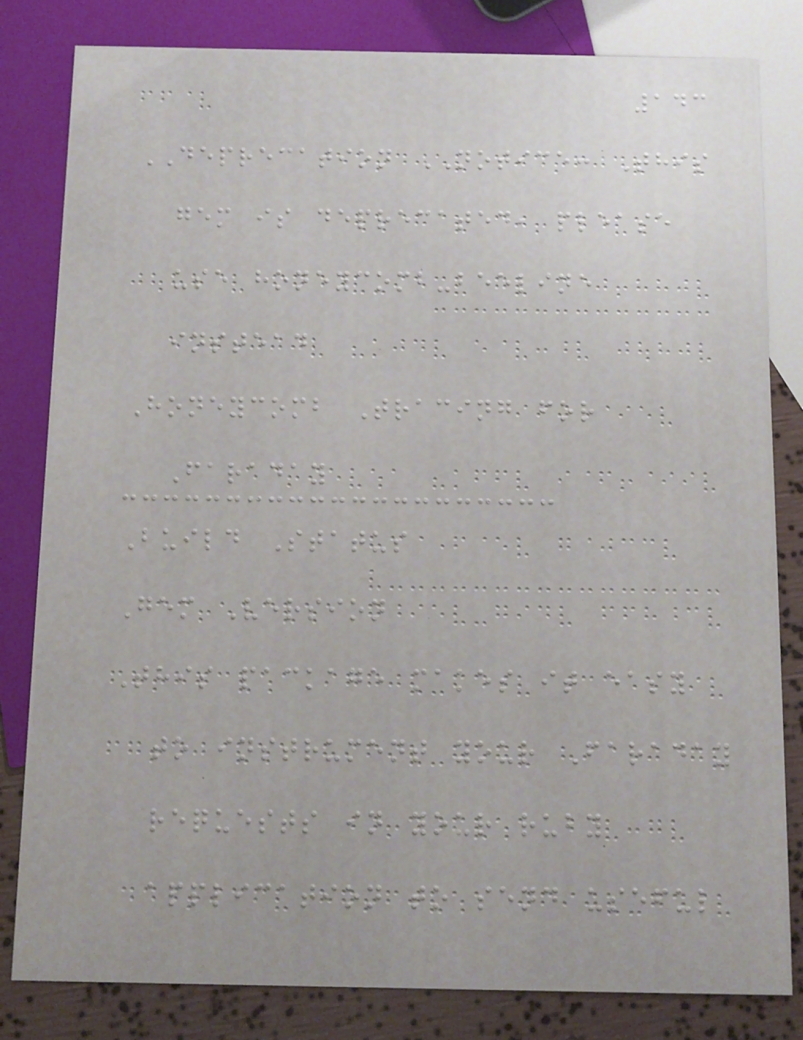143
DEPRECATION NOTICE: This
gem is deprecated, please
use honeycomb-beeline
instead
Honeycomb Tracing for
Faraday
Build Status
Gem Version
This package makes it easy
to instrument your Faraday
requests in your ruby
application to send useful
